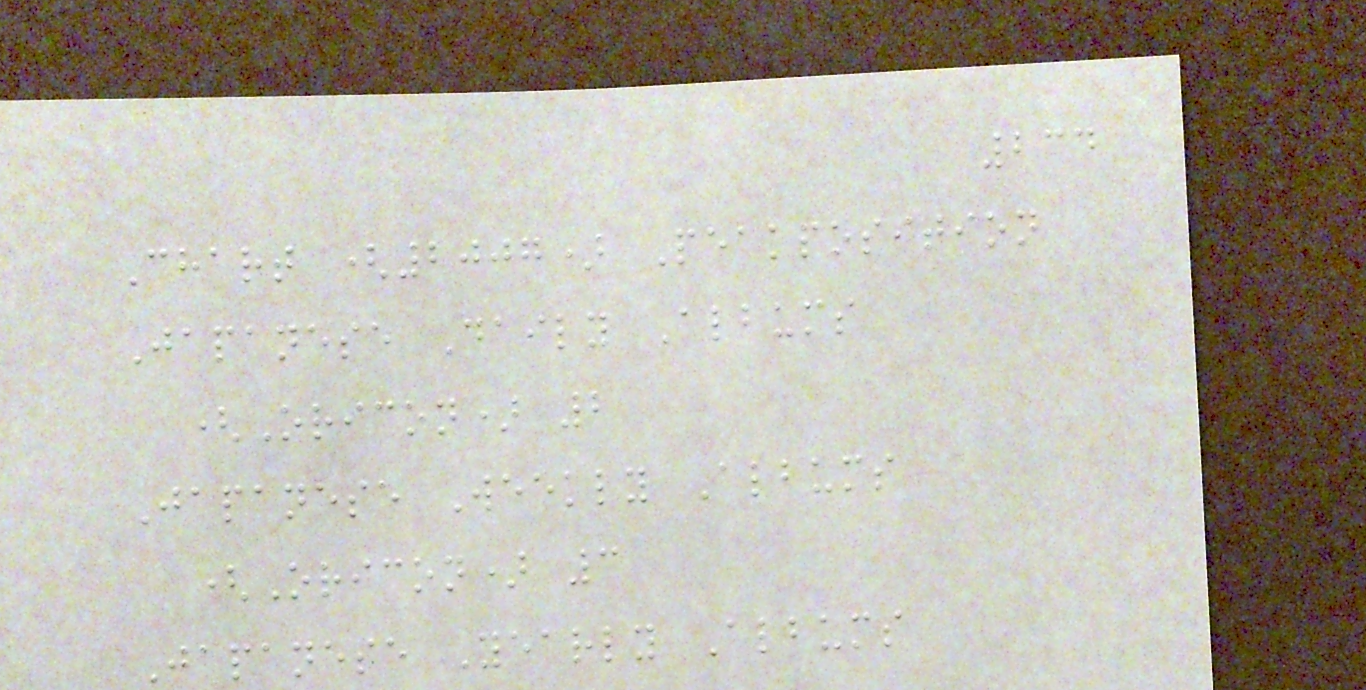234
Chart (2007) Peakposition
Japanese Daily Albums
(Oricon) 2
Japanese Weekly Albums
(Oricon) 3
Japanese Yearly Albums
